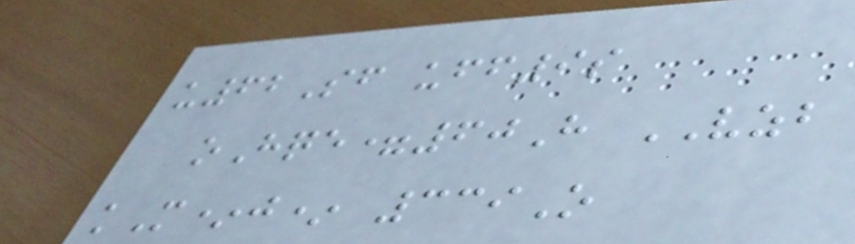u62Sf uff9s
oHqe=60H VZB
kM*j* 339O
